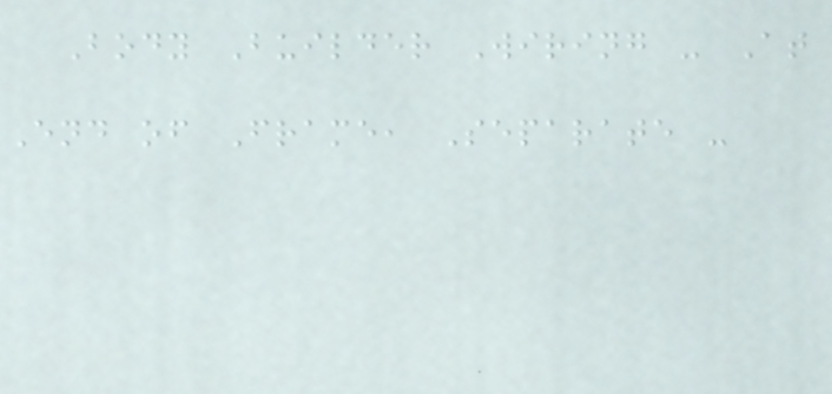Body Builder Wiring - At
End of Frame, Separate -
